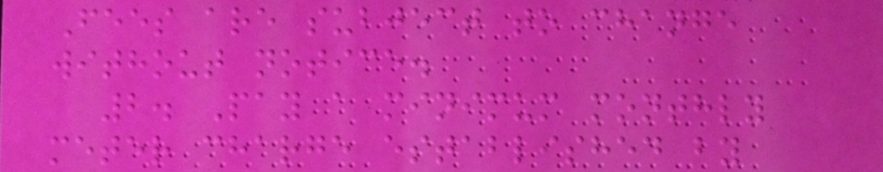Fees are subject to change
without notice.
2. Pay a minimum monthly
meter charge established by
